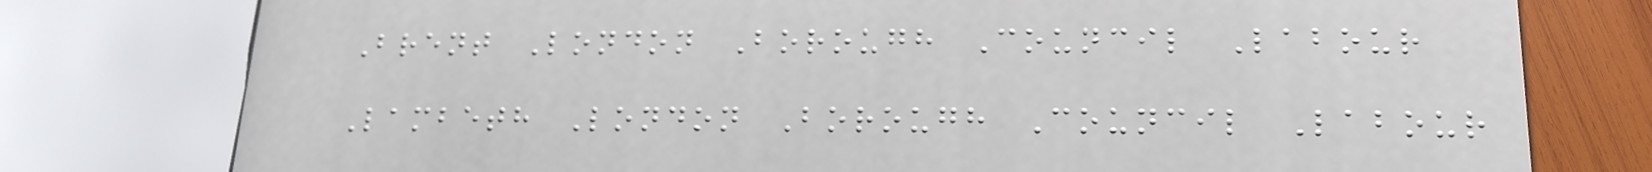Brent London Borough Council Labour
Lambeth London Borough Council Labour
